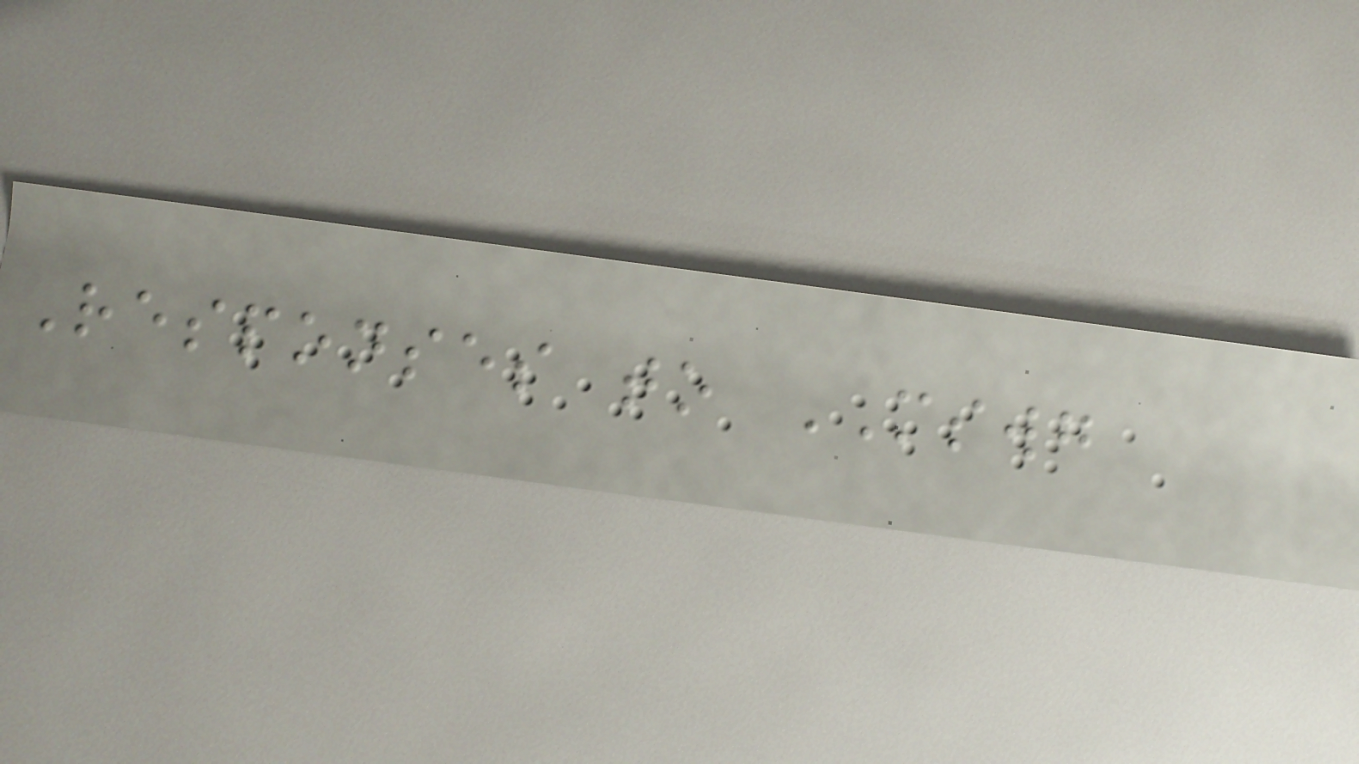Responses to MSWG
